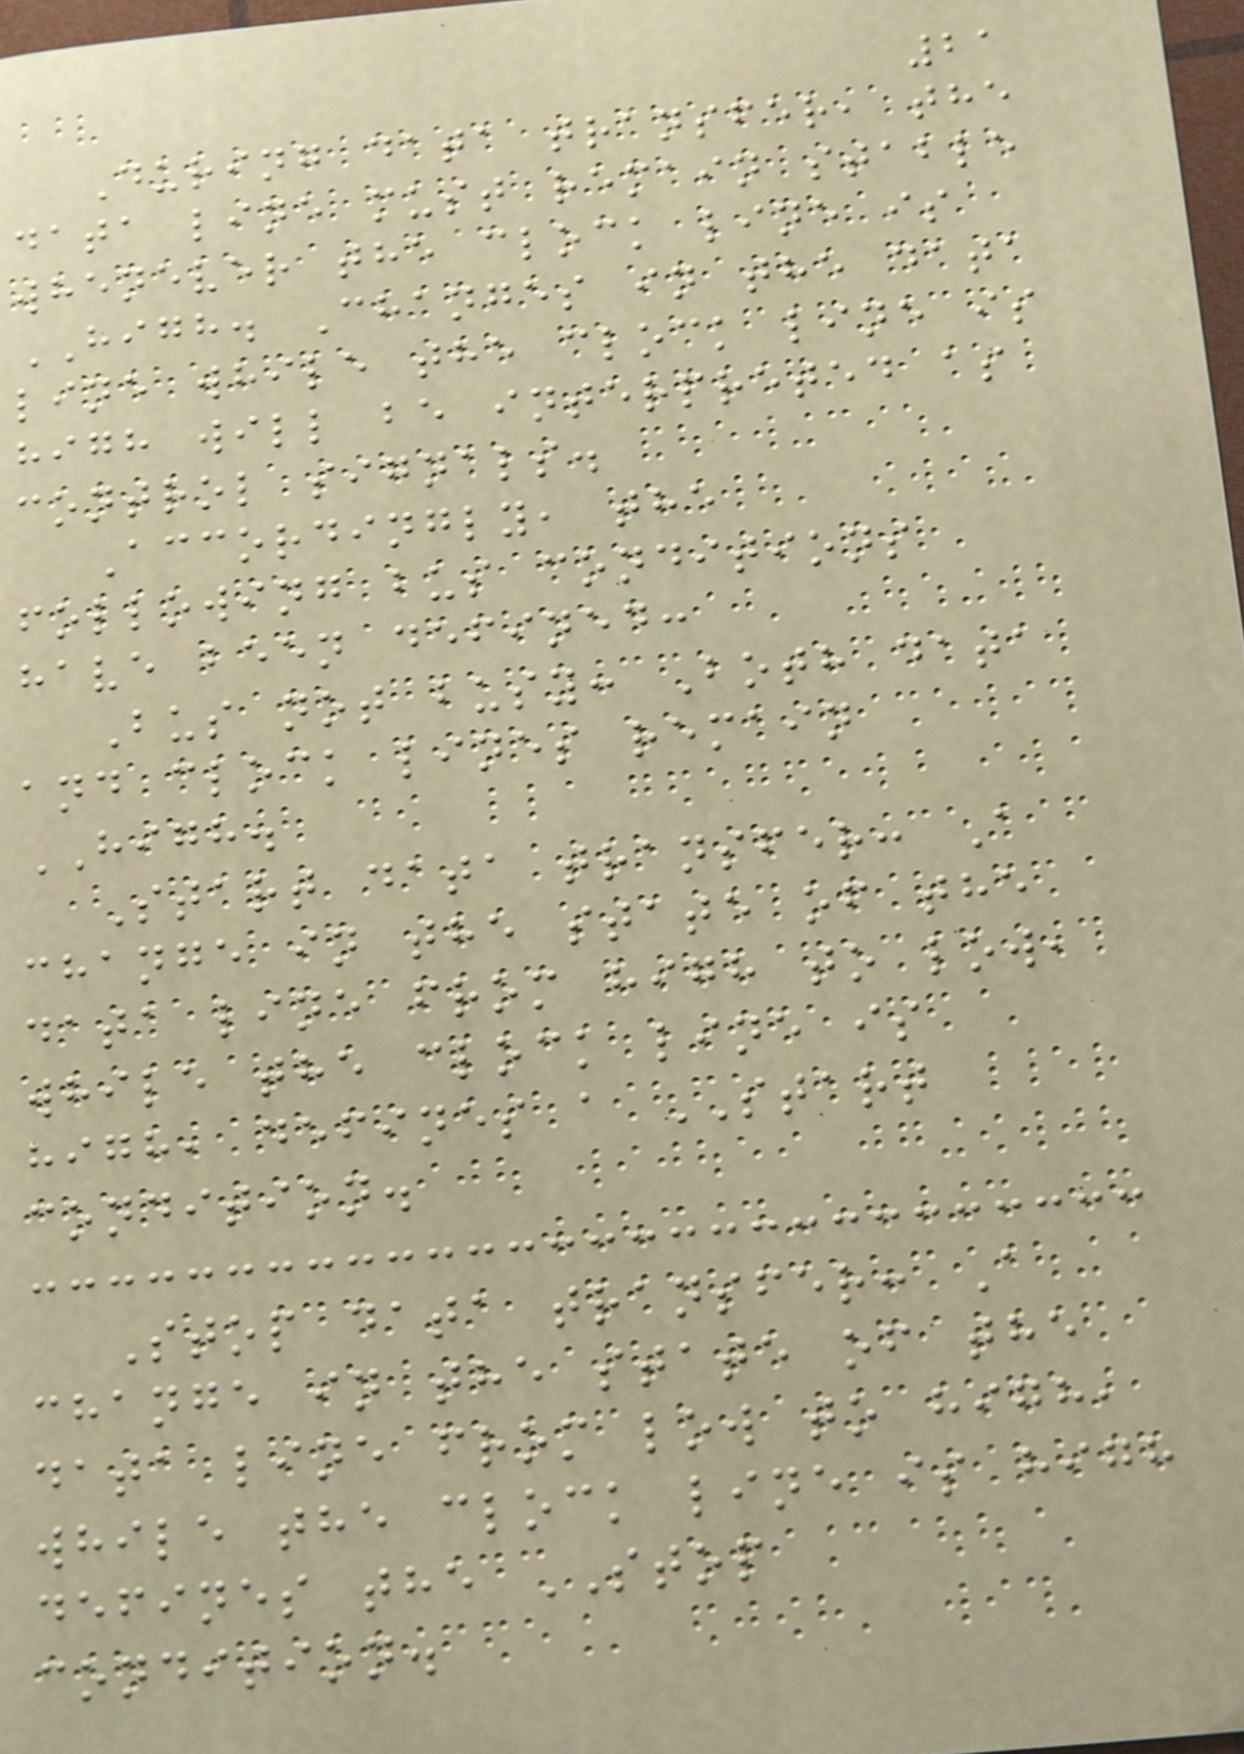21
During data transfer, the
data line must remain stable
whenever the clock line is
HIGH. Changes in the data
line while the clock line is
high will be interpreted as
control signals.
Accordingly, the
following bus conditions
have been defined:
Bus not busy: Both data
and clock lines remain
HIGH.
Start data transfer: A
change in the state of the
data line from high to low,
while the clock line is
high, defines a START
condition.
Stop data transfer: A
change in the state of the
data line from low to high,
while the clock line is high
defines the STOP
condition.
